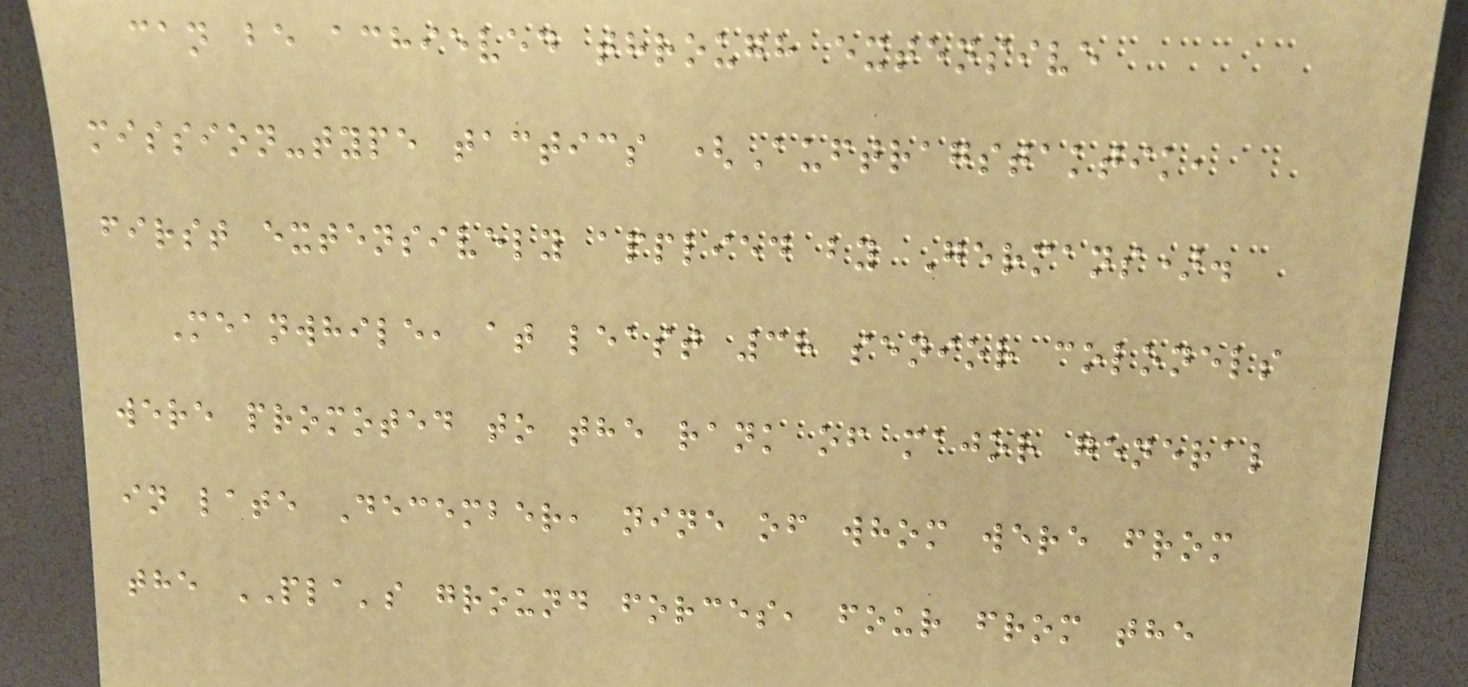can be achieved through extensive
mission-type tactics (Auftragstaktik,
first extensively applied by Germans).
Meanwhile, at least 38 senior colonels
were promoted to the rank of major general
in late December, nine of whom were from
the PLA's ground forces, four from the
